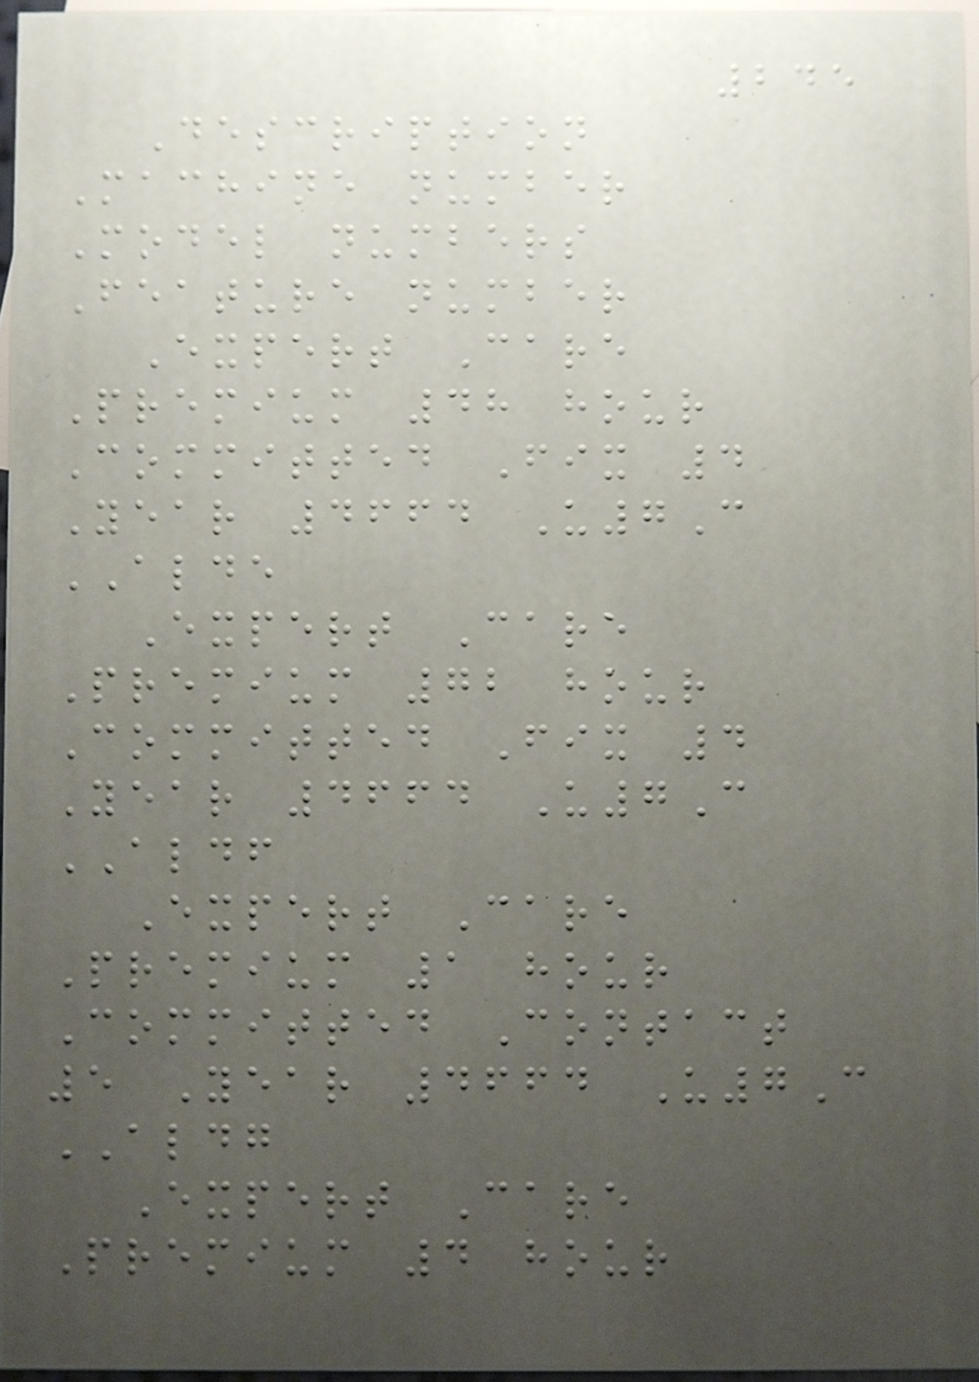245
Description
Machine number
Model numbers
Feature number
Expert Care
Premium 48 hour
Committed Fix 4
Year 4664 U7C
ALDE
Expert Care
Premium 72 hour
Committed Fix 4
Year 4664 U7C
ALDF
Expert Care
Premium 1 hour
Committed Contact
5 Year 4664 U7C
ALDG
Expert Care
Premium 4 hour
